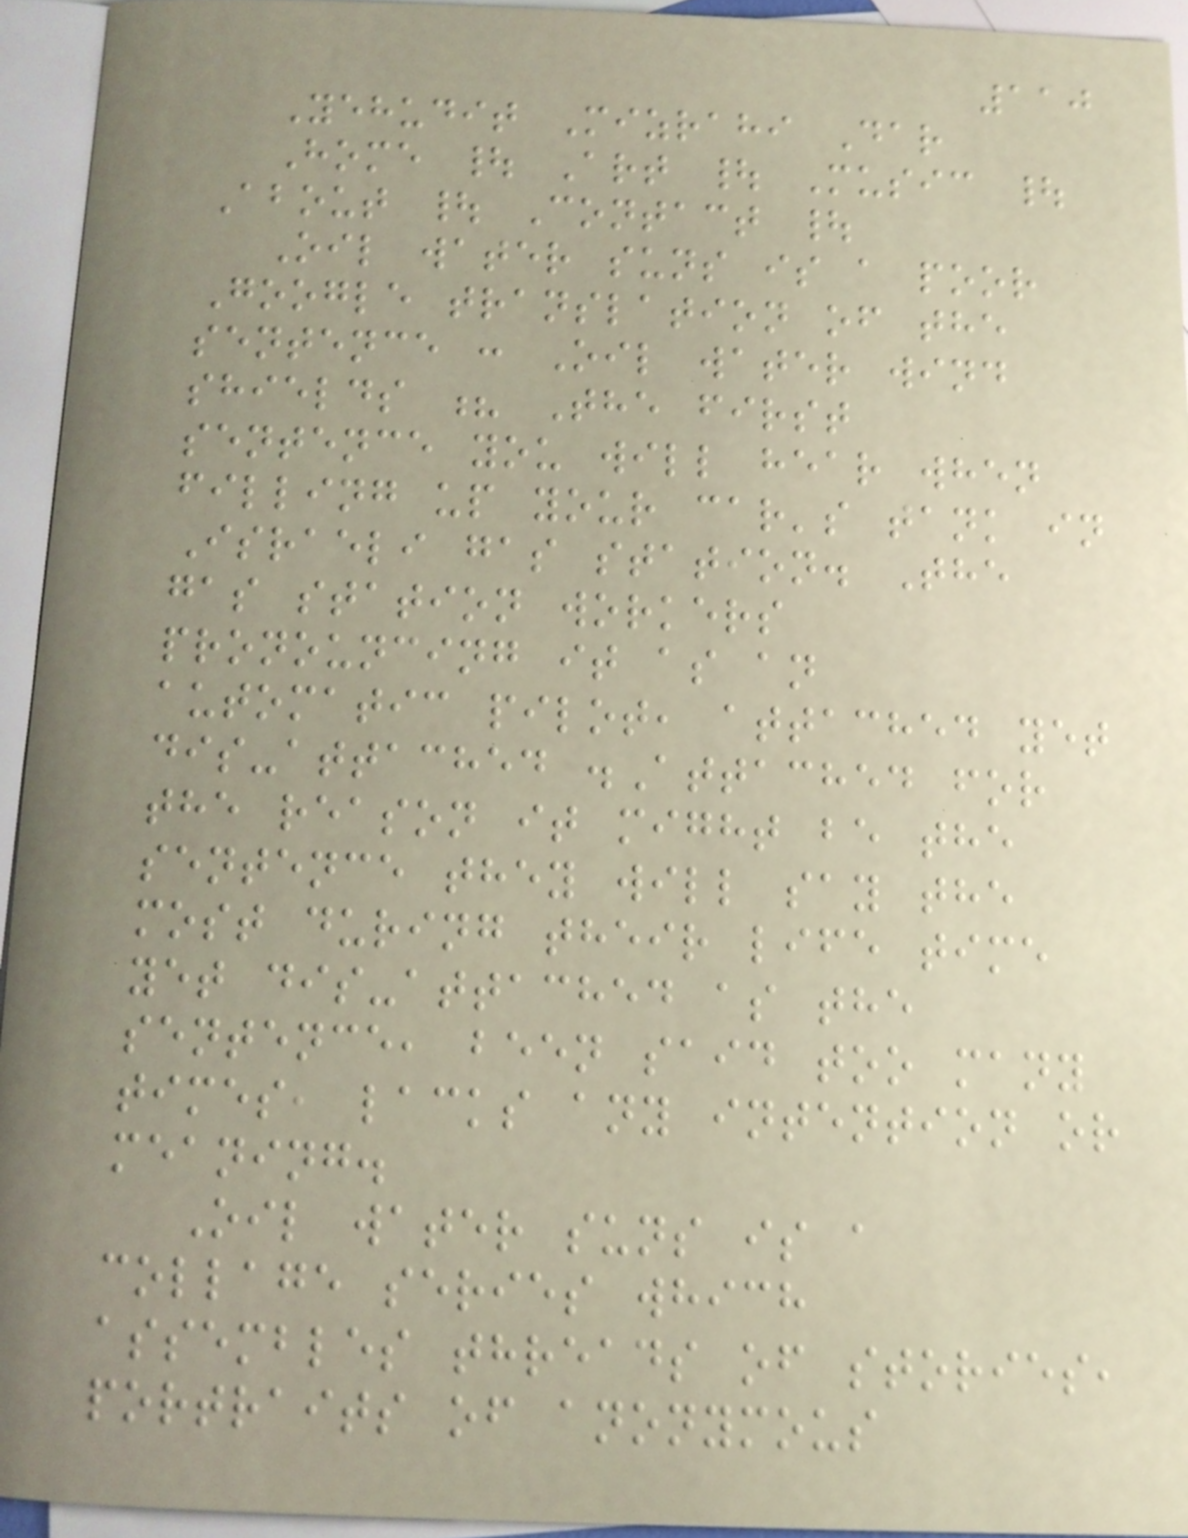110
Yehudit Mizrahi Dar
Home | Art | Music |
About | Contact |
Oil water suns is a poor
Google translation of the
sentence : Oil water wind
shields ? The first
sentence you will hear when
filling up your car's tank in
Israeli gas station. The
gas station workers
pronouncing it as an
automatic pilot, attached yet
dis-attached .Attached for
the reason it might be the
sentence they will say the
most during their life time
yet dis-attached as the
sentence, been said too many
times, lacks any intention or
meaning.
Oil water suns is a
collage series which
assembles threads of stories,
portraits of anonymous
